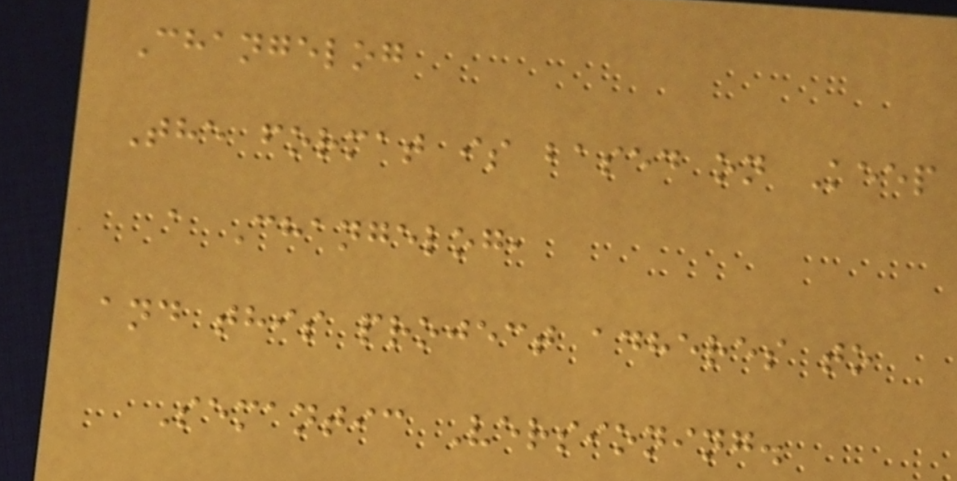Changelog
The format is based on Keep
a Changelog,
and this project adheres to
Semantic Versioning.
